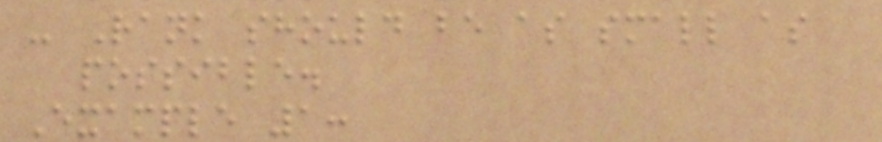- Rank should be as small as
possible.
Example 1:
